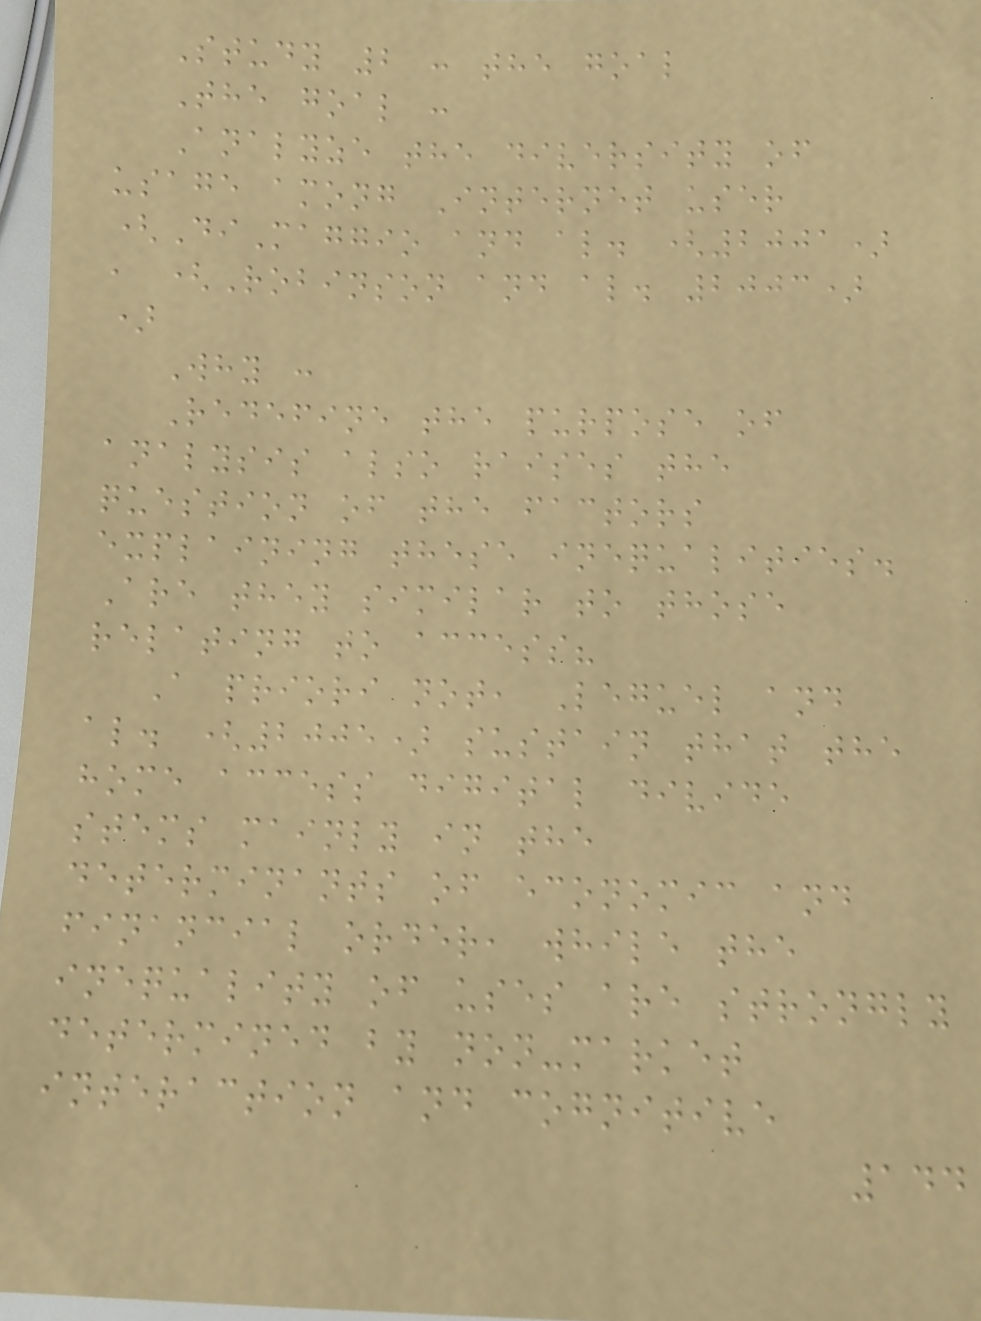Study 2 : the goal
The goal :
Analyze the diversity of
usage among Internet user
(DiMaggio and al. (2001)
, (Robinson and al. 2003)
)
Why :
Redefine the purpose of
analysis also raises the
question of the factors
explaining these inequalities.
Are they similar to those
relating to access?
A priori not, Leguel and
al. (2005) sustain that the
home access digital divide
stems mainly in the
determinants of economic and
financial order, while the
inequality of uses are strongly
determined by non-market
interaction and cognitive
144
